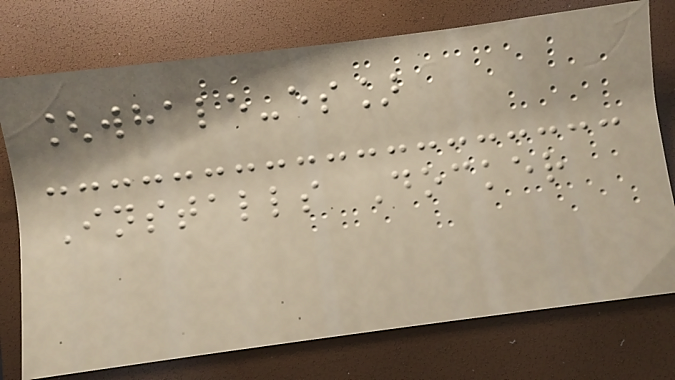[whale-es]
Installs Docker
